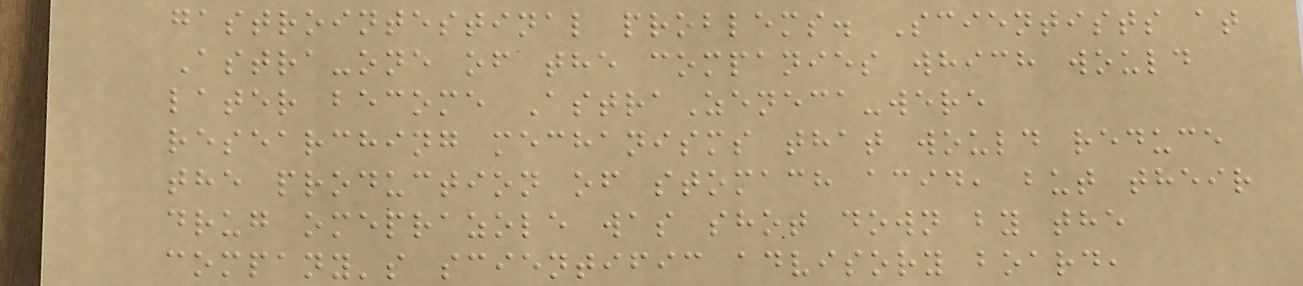gastrointestinal problems. Scientists at
Astra-one of the companies which would
later become AstraZeneca-were
researching mechanisms that would reduce
the production of stomach acid, but their
drug omeprazole was shot down by the
company's scientific advisory board,
